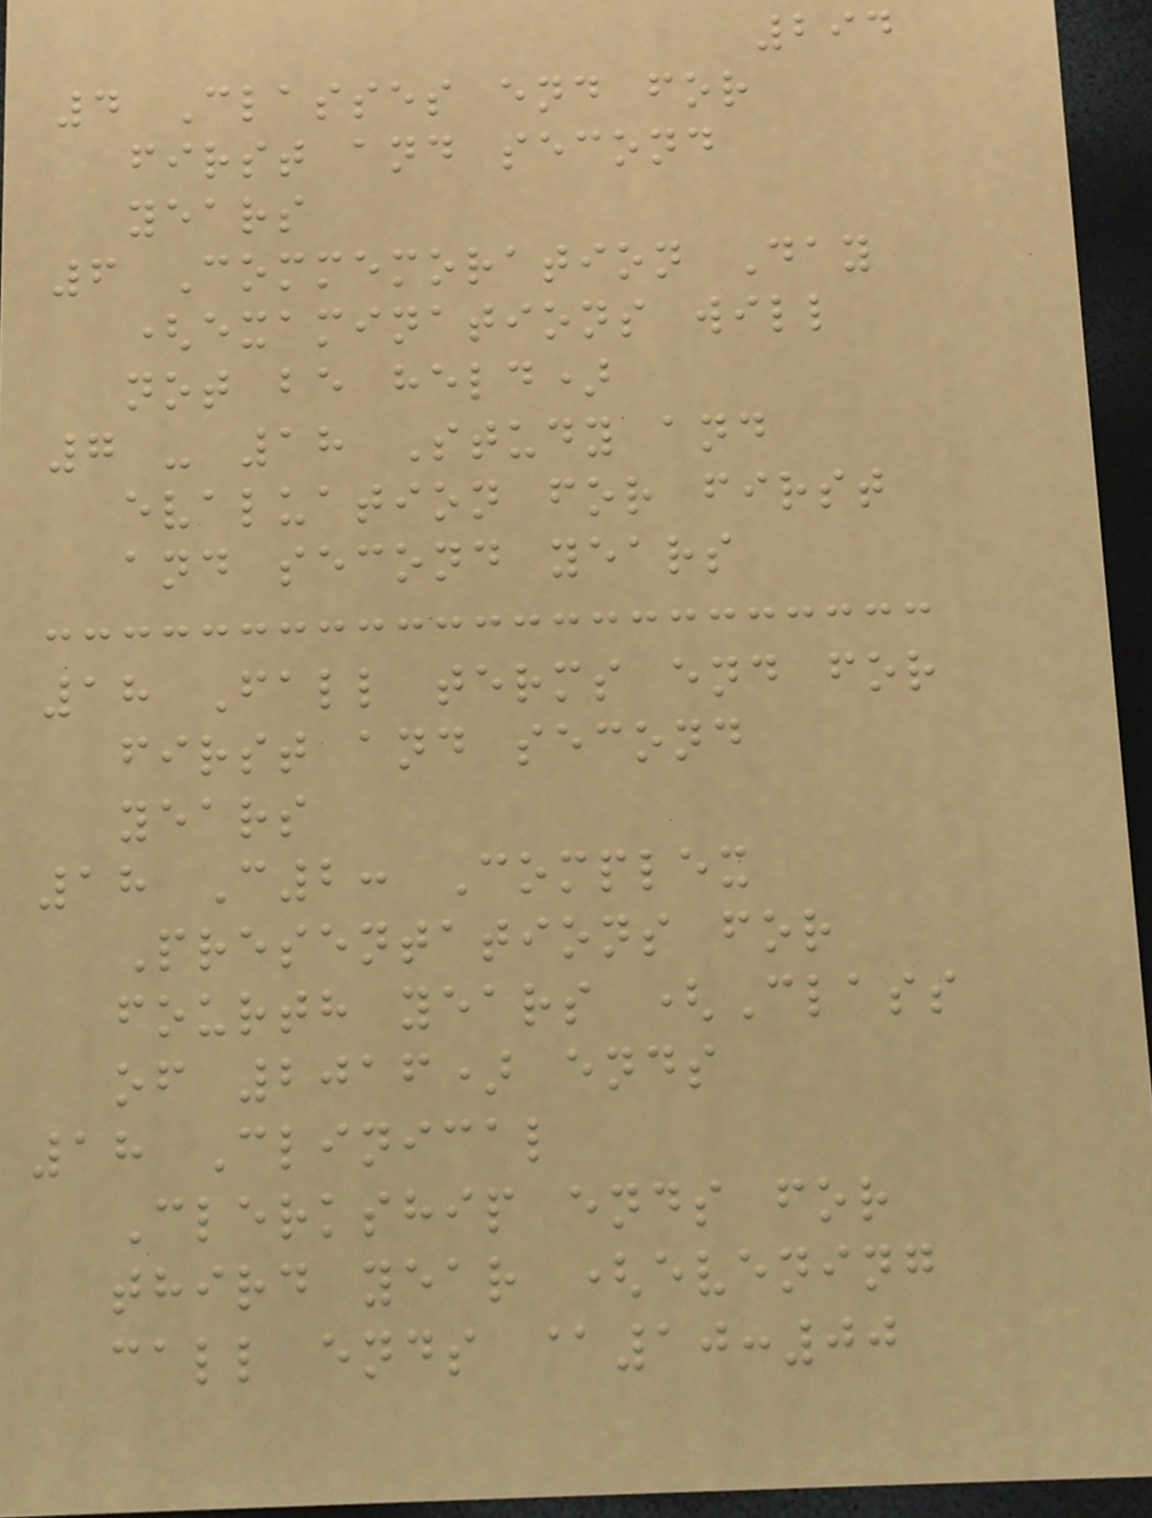294
4 Classes end for
first and second
years
6 Commemoration Day
(examinations will
not be held)
7 - 18 Study and
evaluation for first
and second years
18 Fall terms end for
first and second
years
18 C2: Complex
Presentations for
fourth years (Class
of 2016) ends
18 Clinical
Clerkship ends for
third year (evening
call ends @10:00
